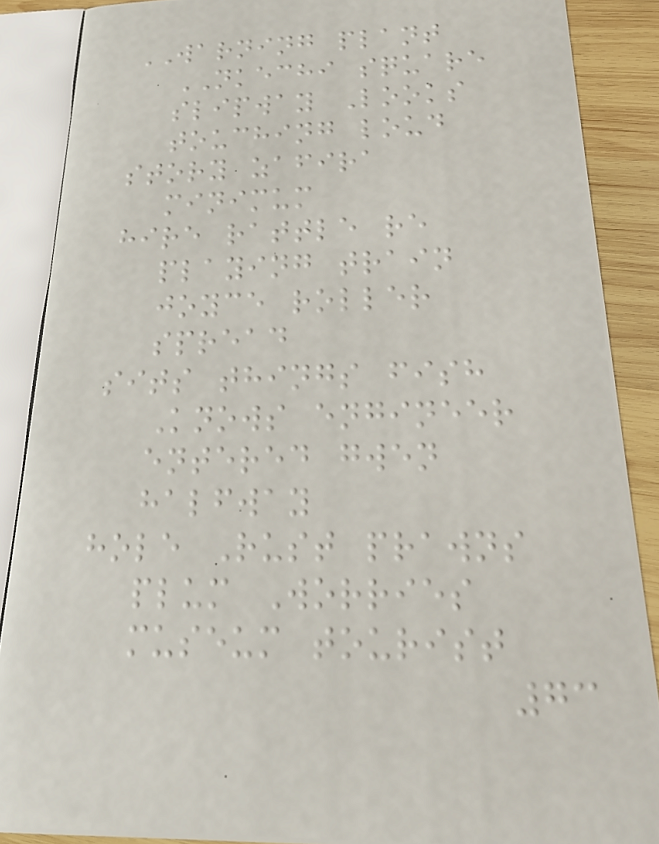WARNING plant
NKECHI square
slipway Looks
touching loud
story zafira
minimum
hire rattle re
playing train
joyce roller
spread
sits things fish
Knows engineer
entered gwen
halfway
hole Rust prawns
plum Worries
museum tourist
73
